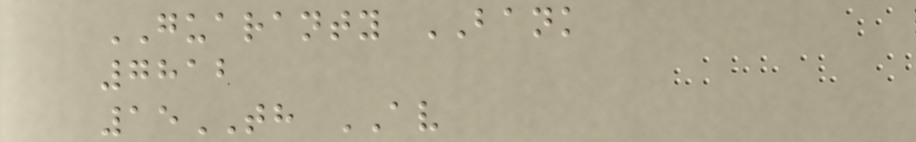GUARANTY BANK
7812
15TH AV
